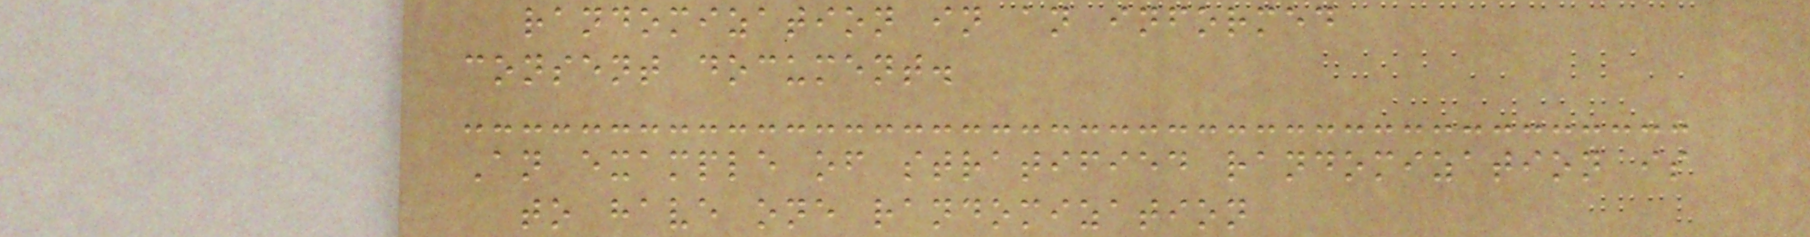randomization in an informed
consent document.
An example of stratified randomization is
to have one randomization
